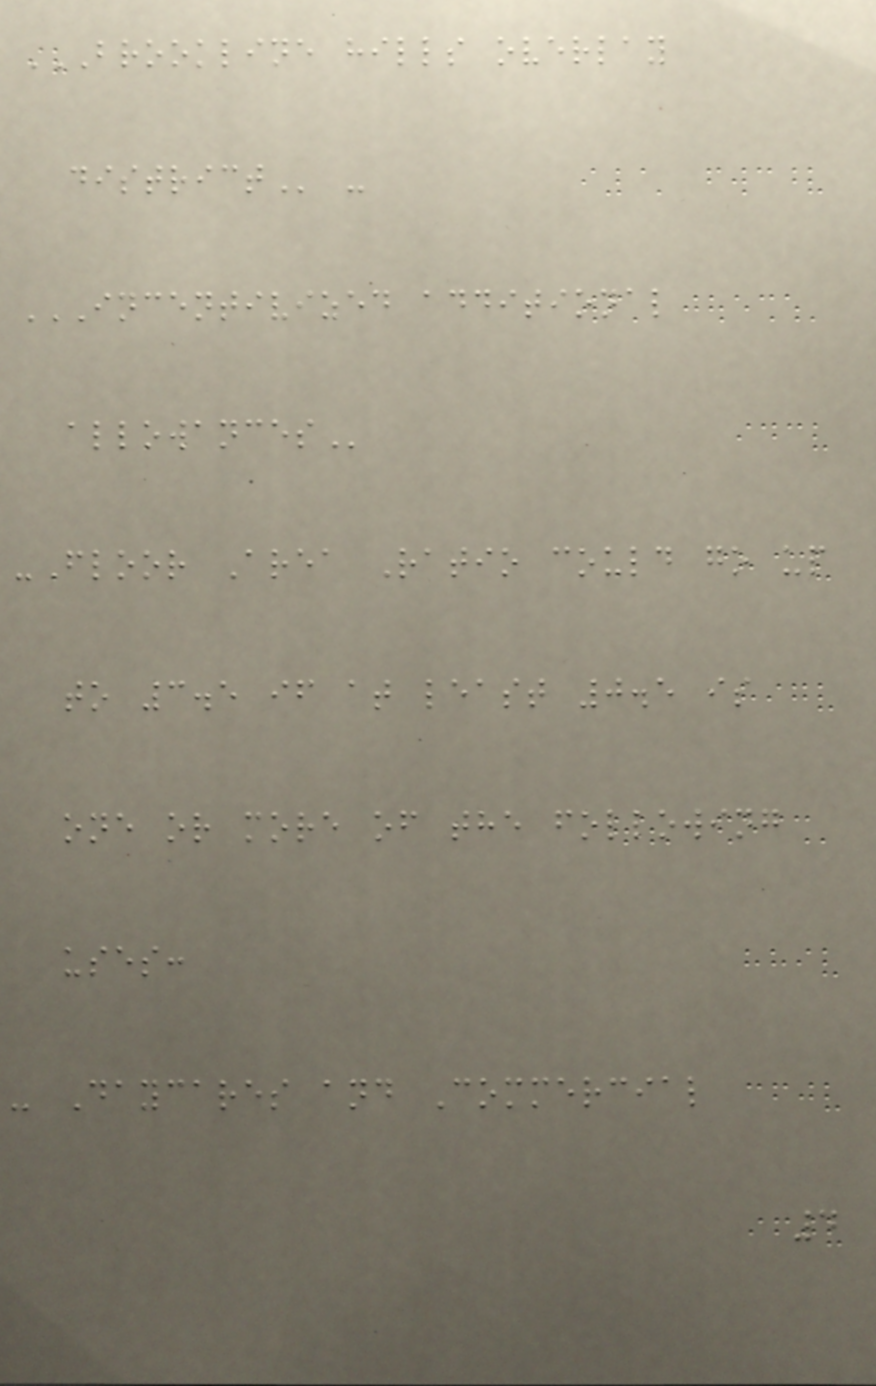BROOKLINE HILLS OVERLAY
DISTRICT -
INCENTIVIZED ADDITIONAL
ALLOWANCES
-Floor Area Ratio could go up
to 3.5 if at least 0.5 is
one or more of the following
uses:
- Daycares and Commercial
4
